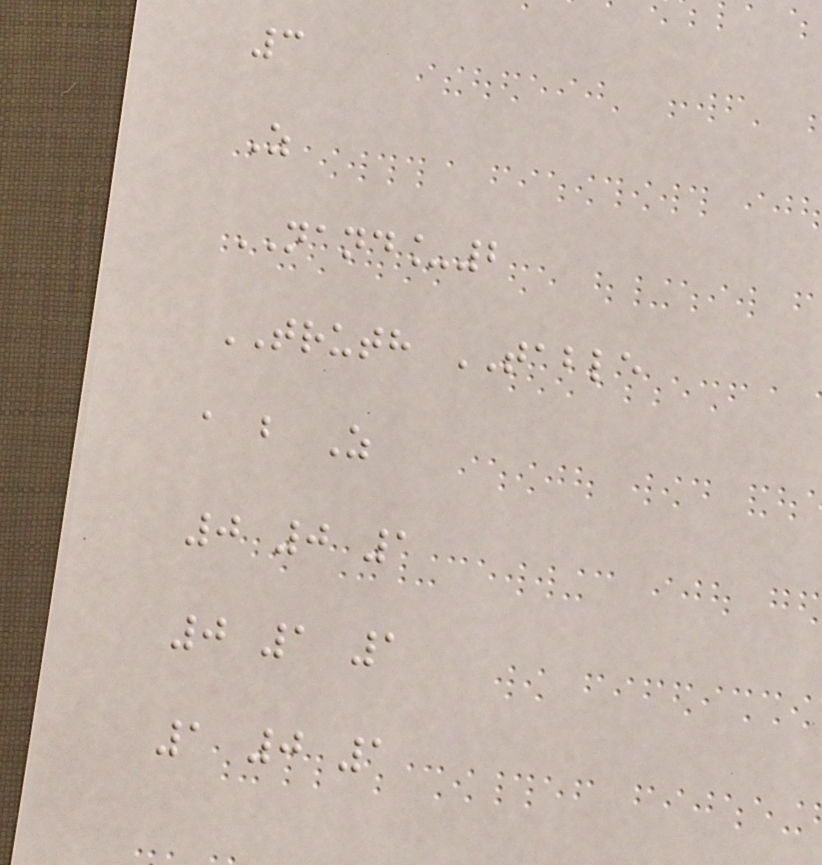3
Z
NAND_2
TRUTH TABLE
a b Z
0 0 1
0 1 1
1 0 1
